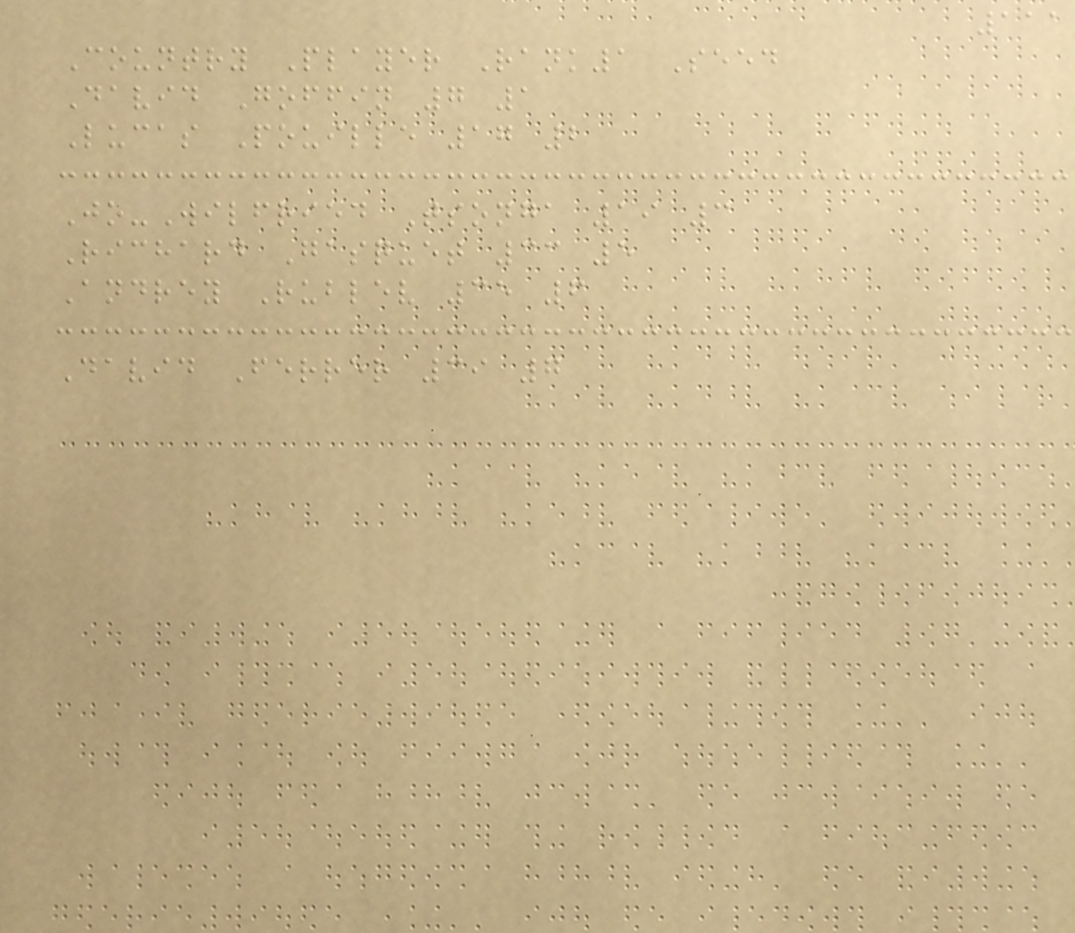111
Country Player Rank1 Seed
David Goffin 7 1
Lucas Pouille 17 2
Jo-Wilfried Tsonga 19 3
Richard Gasquet 33 5
Andrey Rublev 35 6
David Ferrer 39 7
